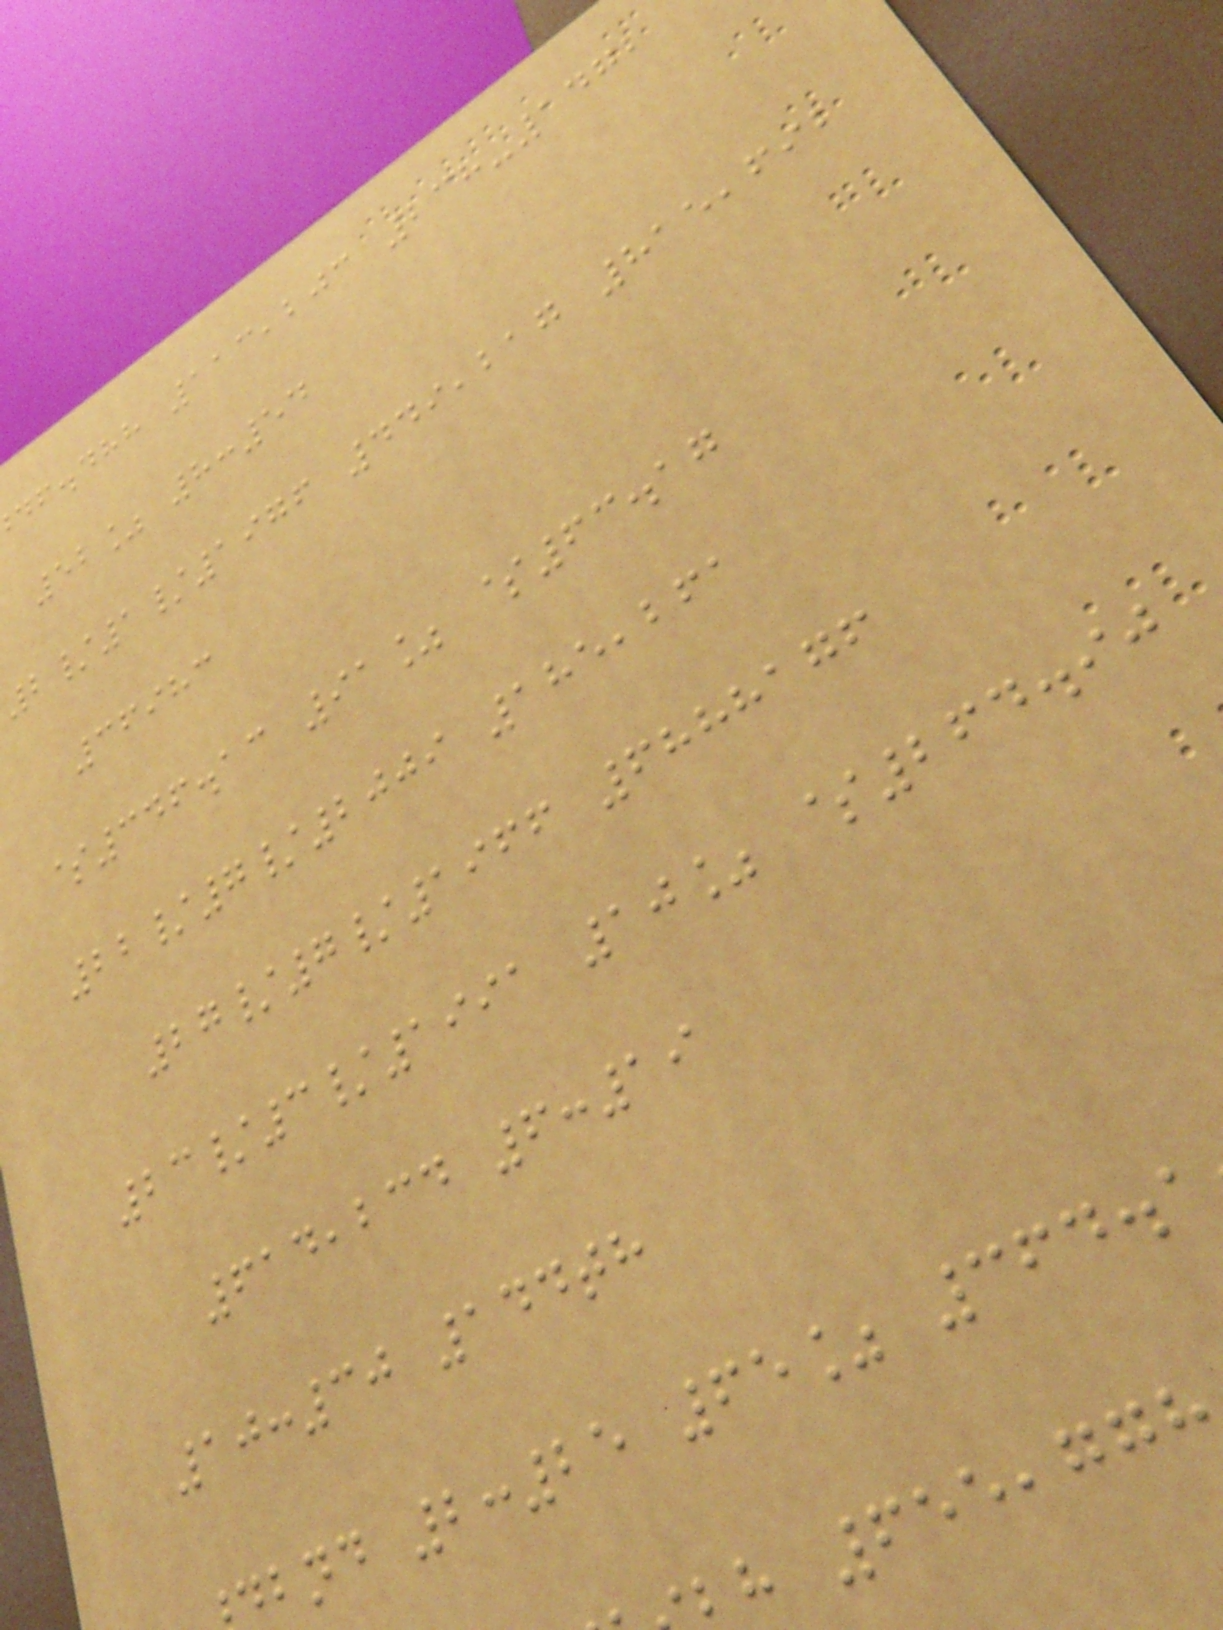df.dhh 113,203 238-1472
52% 8:54
2/1/1976 449,217 815,692
36983
$346.13 91% $63.17
22/7/2009 185,261
27/7/1966 6888176
23/3/1991 10% $264.90
614,234 6:19
10:30 144th
bnd 2:25 65% 364.1
h 655,778
